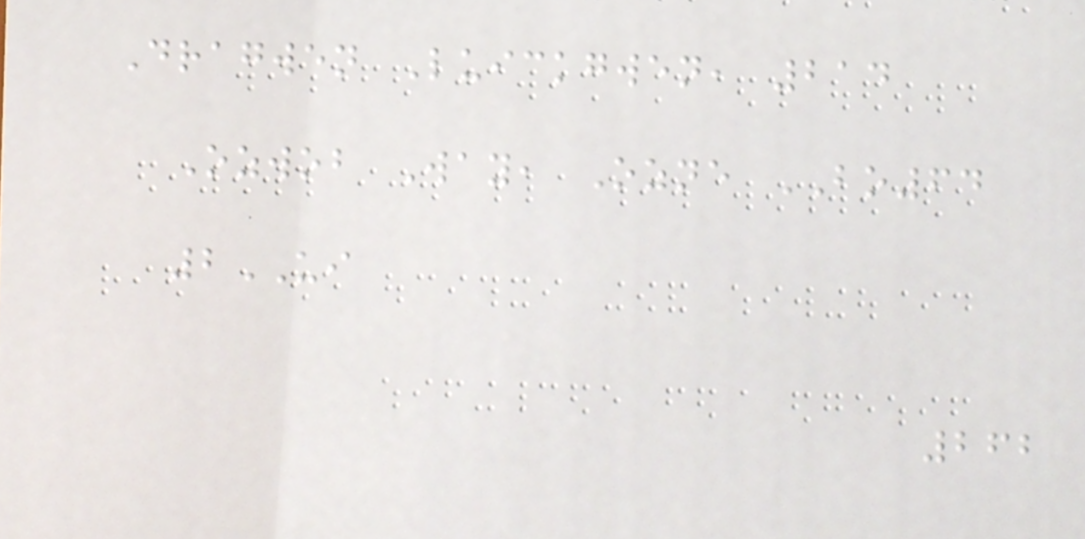Dragwen Luickgwen, 214
Ozwob Way, Ozne BO64
2UI
262
